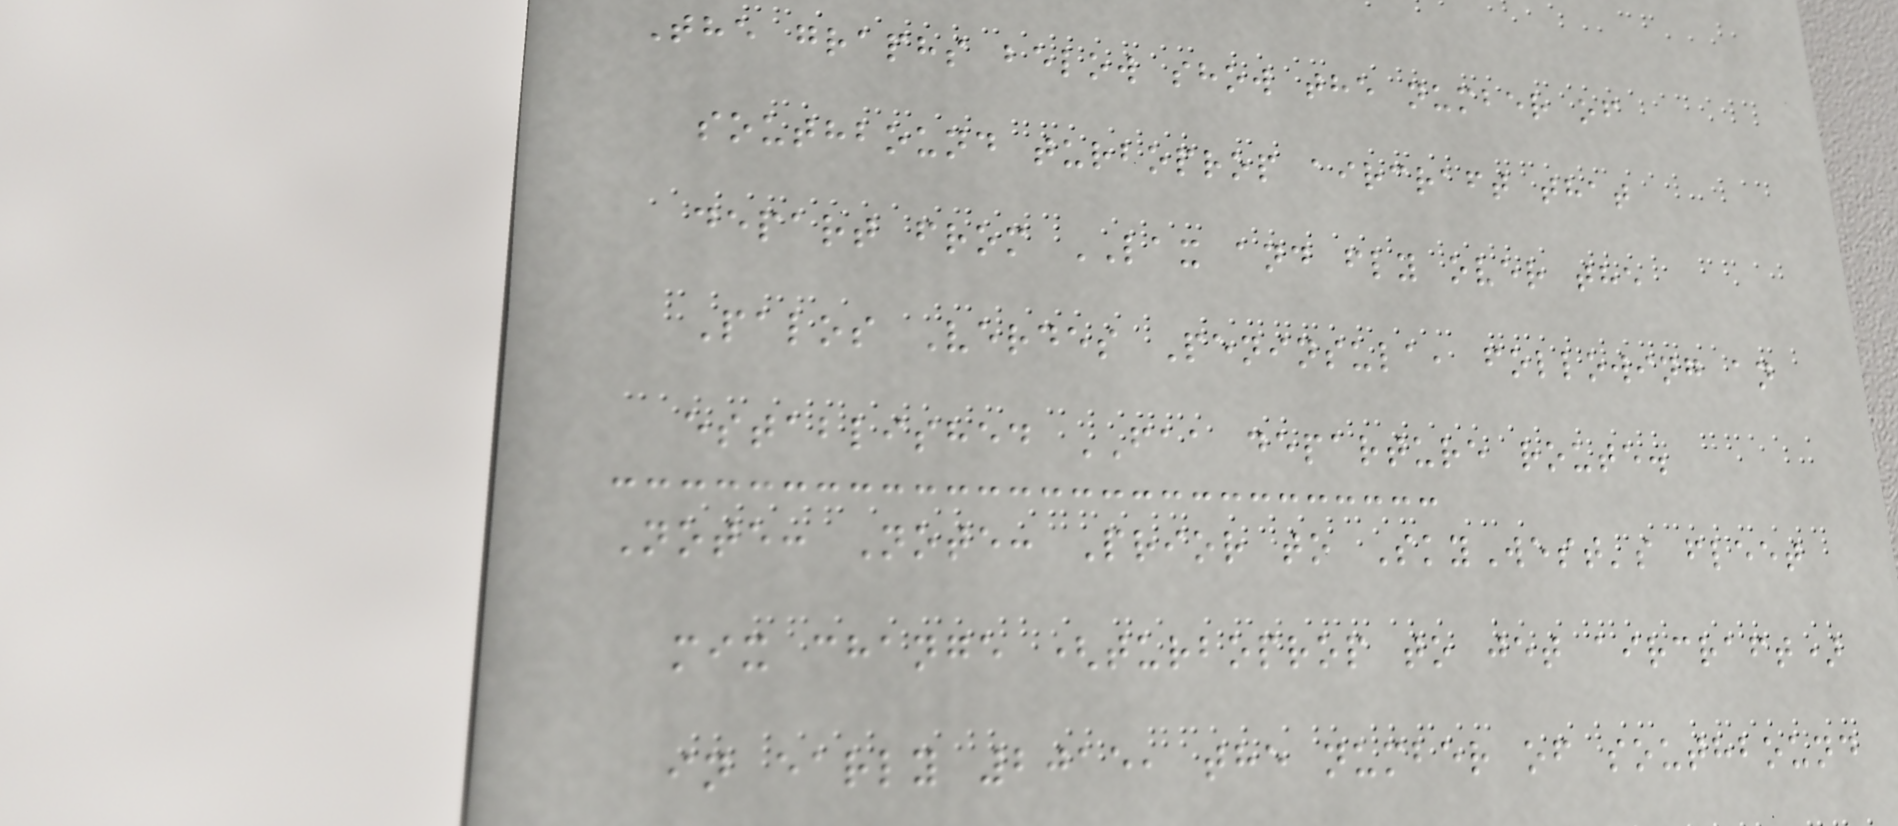The graphs below show the number of
southbound turboprop aircraft that
depart from LAX and fly over the
Palos Verdes Peninsula, following an
established FAA departure route.
Note: Note: Prior to SkyWest's fleet
mix change (turboprop to jet aircraft)
in early 2015, the number of southbound
